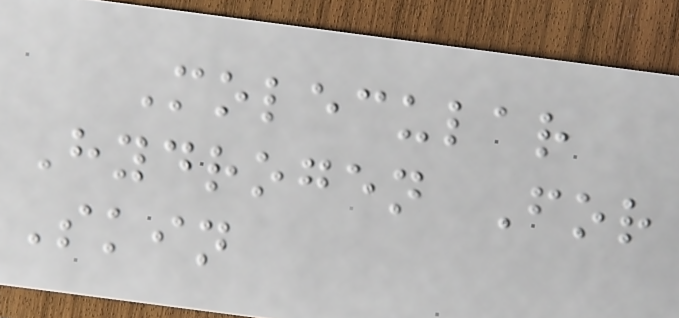Molecular
Hydrogen For
Skin
